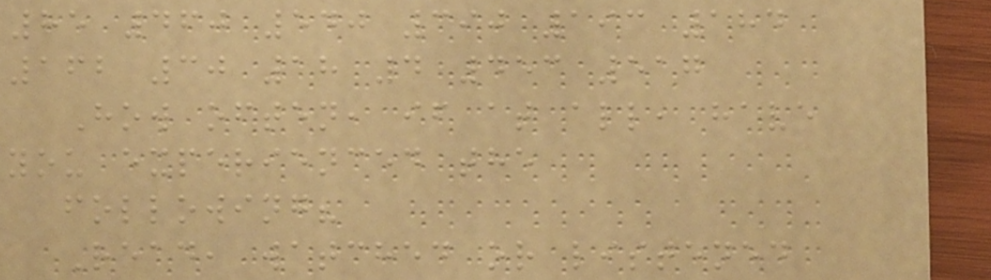85 460 540 390 193 184
162 30 18 4 453 517
How often, if at all, have
you experienced the
following?
Read, watched or listened
